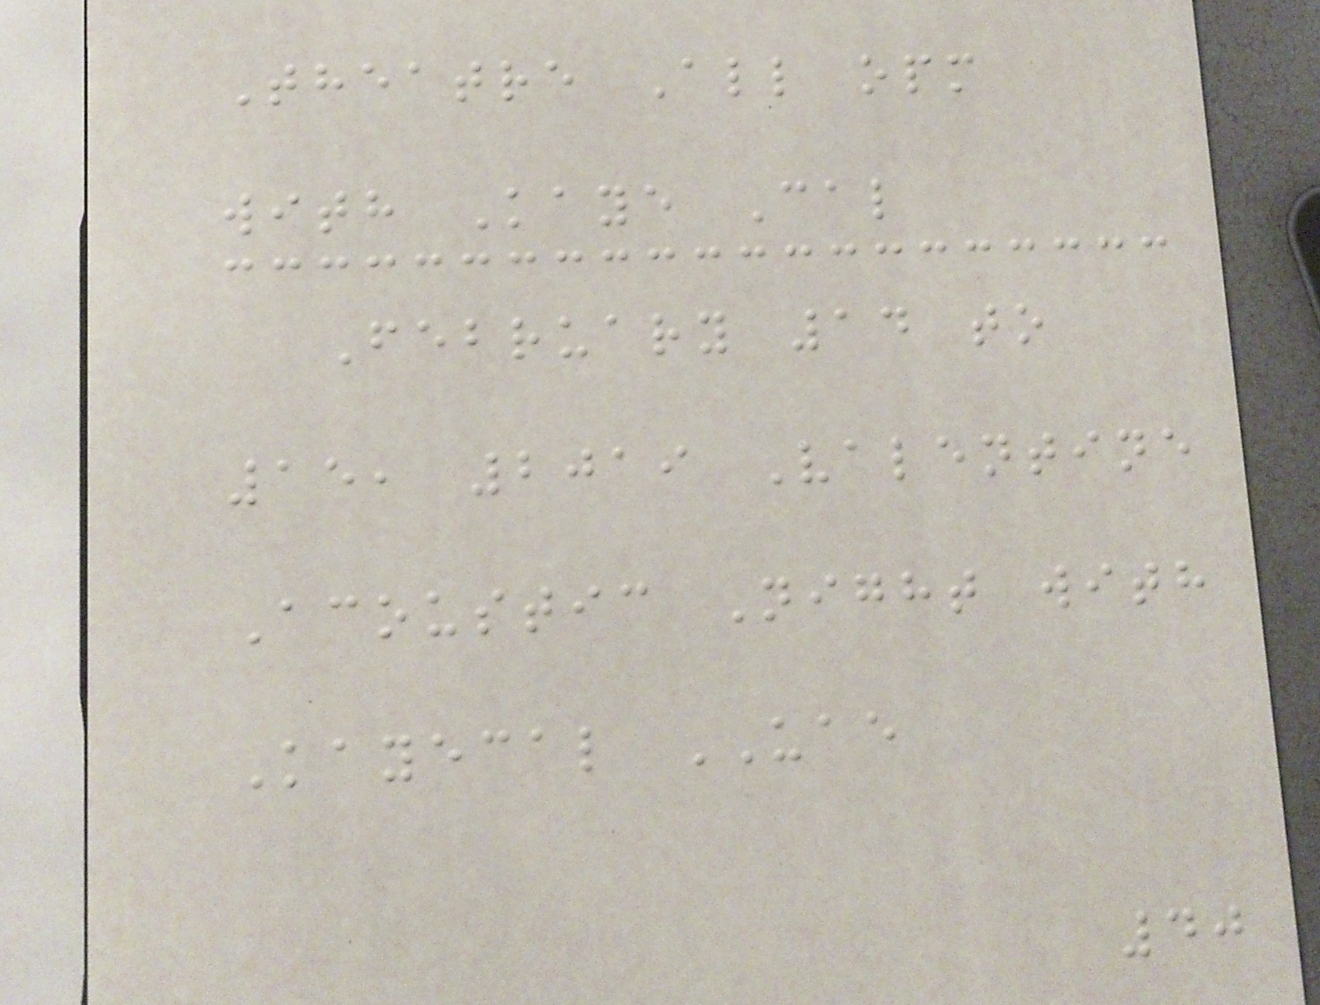Theatre All opm
with Kaye Cal
February 14 to
15, 2019 Valentine
Acoustic Night with
Kayecal UAE
40
